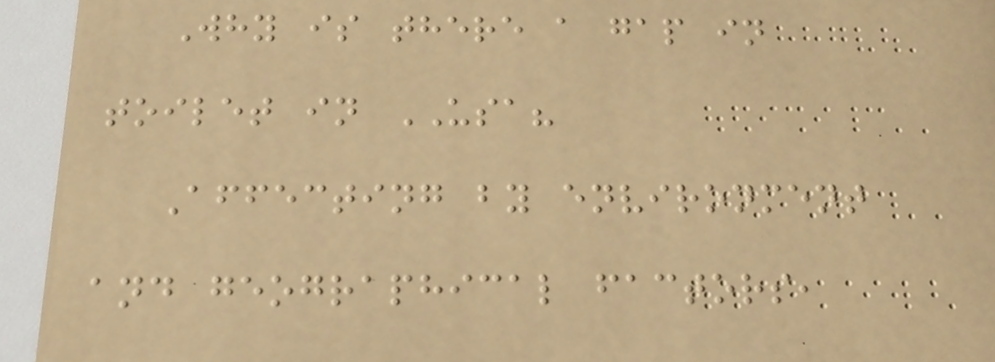Why is there a gap in
toilet in USA?
Affecting by environment
and geographical factors,
